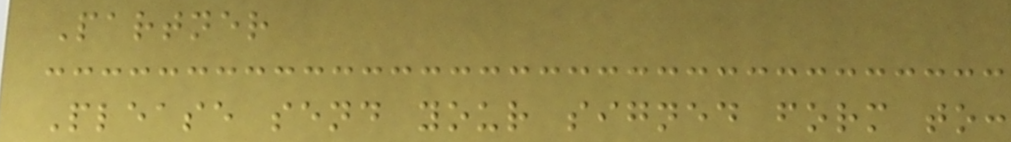Partner
Please send your signed form to:
